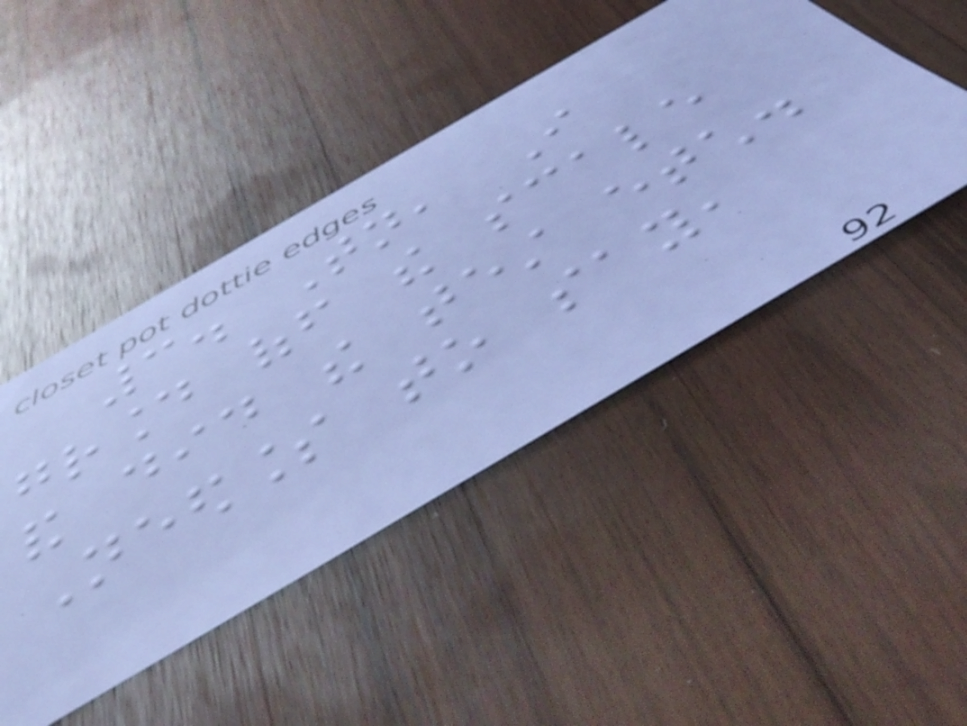3. Tonight, I
ground off the scale
and did the test etch.
Needless to say,
